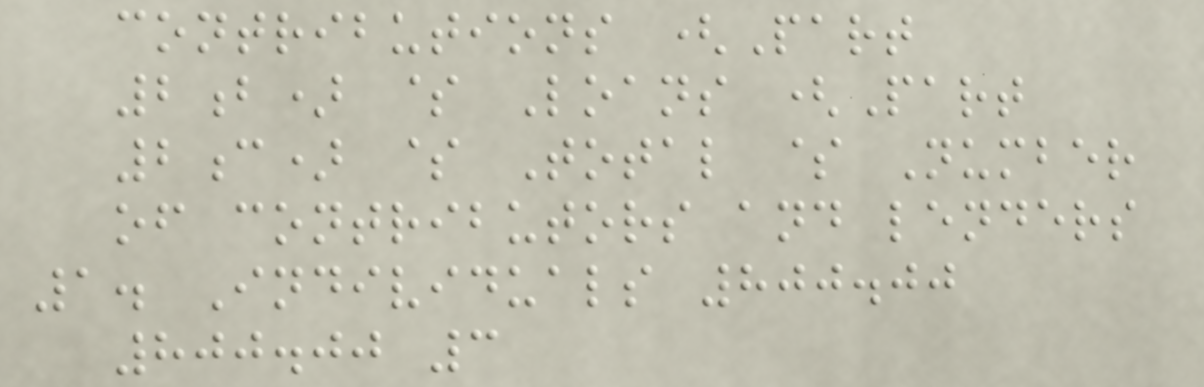contributions (Part
2b) $ Loans (Part
2c) $ Total $ Number
of contributors and lenders
1. Individuals 800.00
800.00 3
